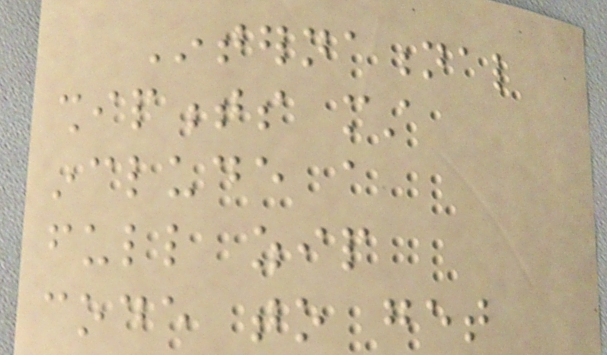International
shipments must
include a
full zip
code to get
